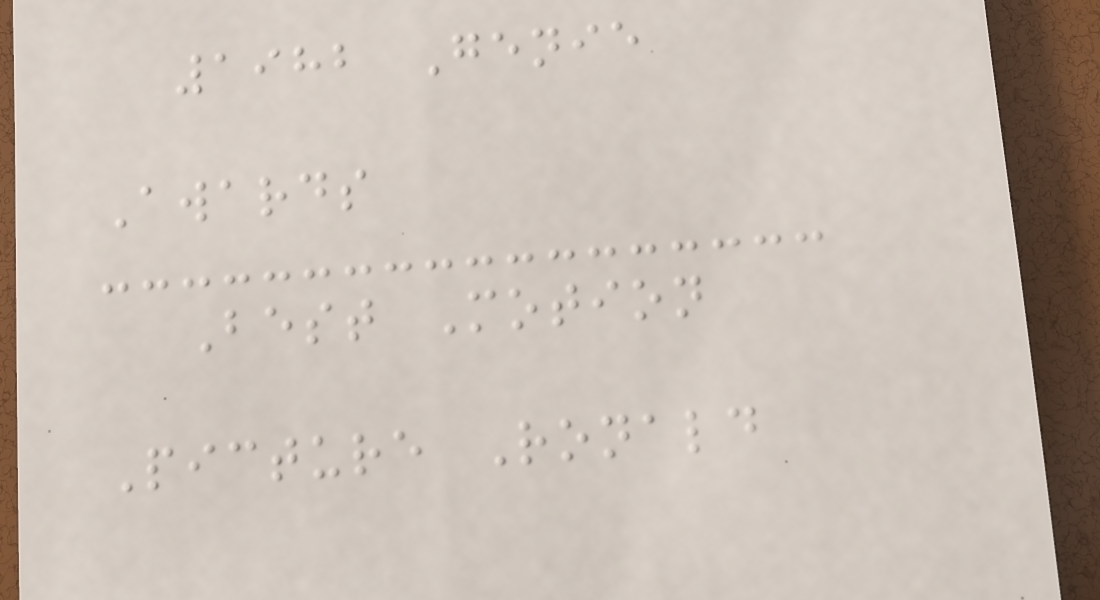1982 Genie
Awards
Best Motion
Picture Ronald
